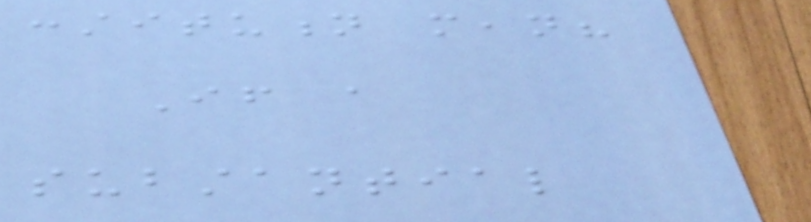constitution mean?
If a
substantial
